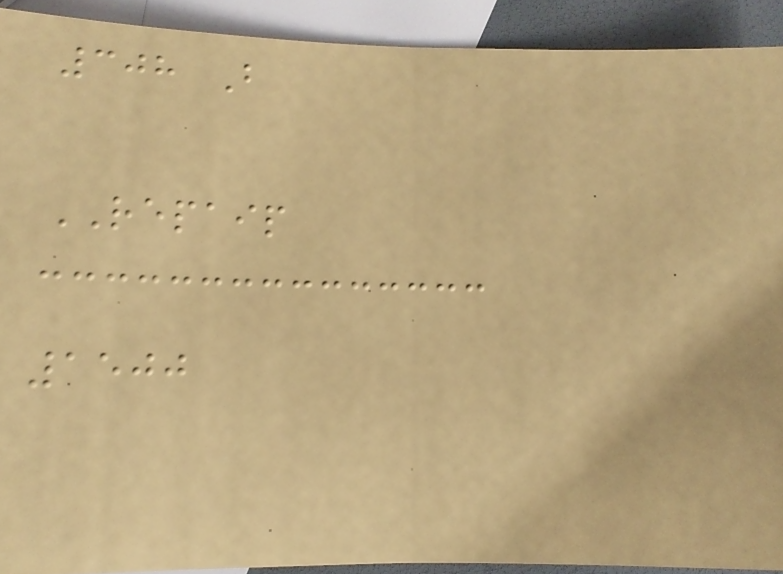308 B
REPAIP
1500
